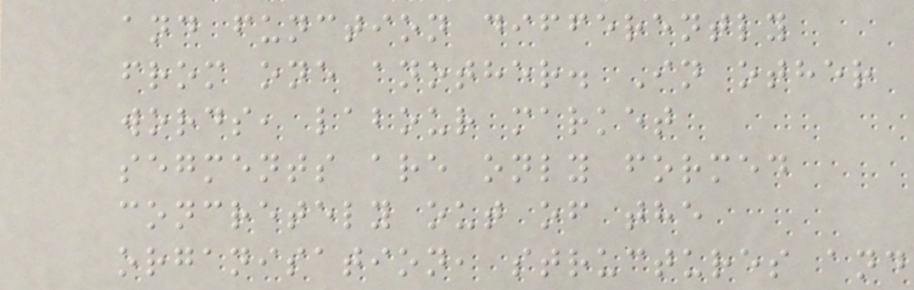and function differently
from one another. In other
words, labour market
segments are only formed
concretely out of the
organisation, structures and
